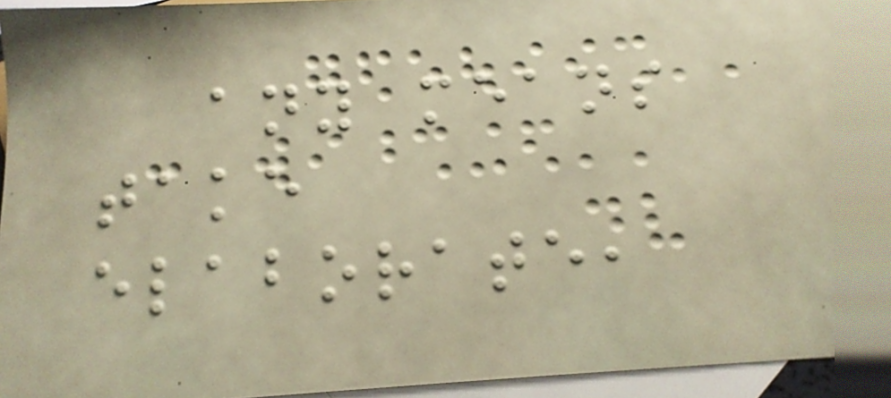any means
take
elaborate,
